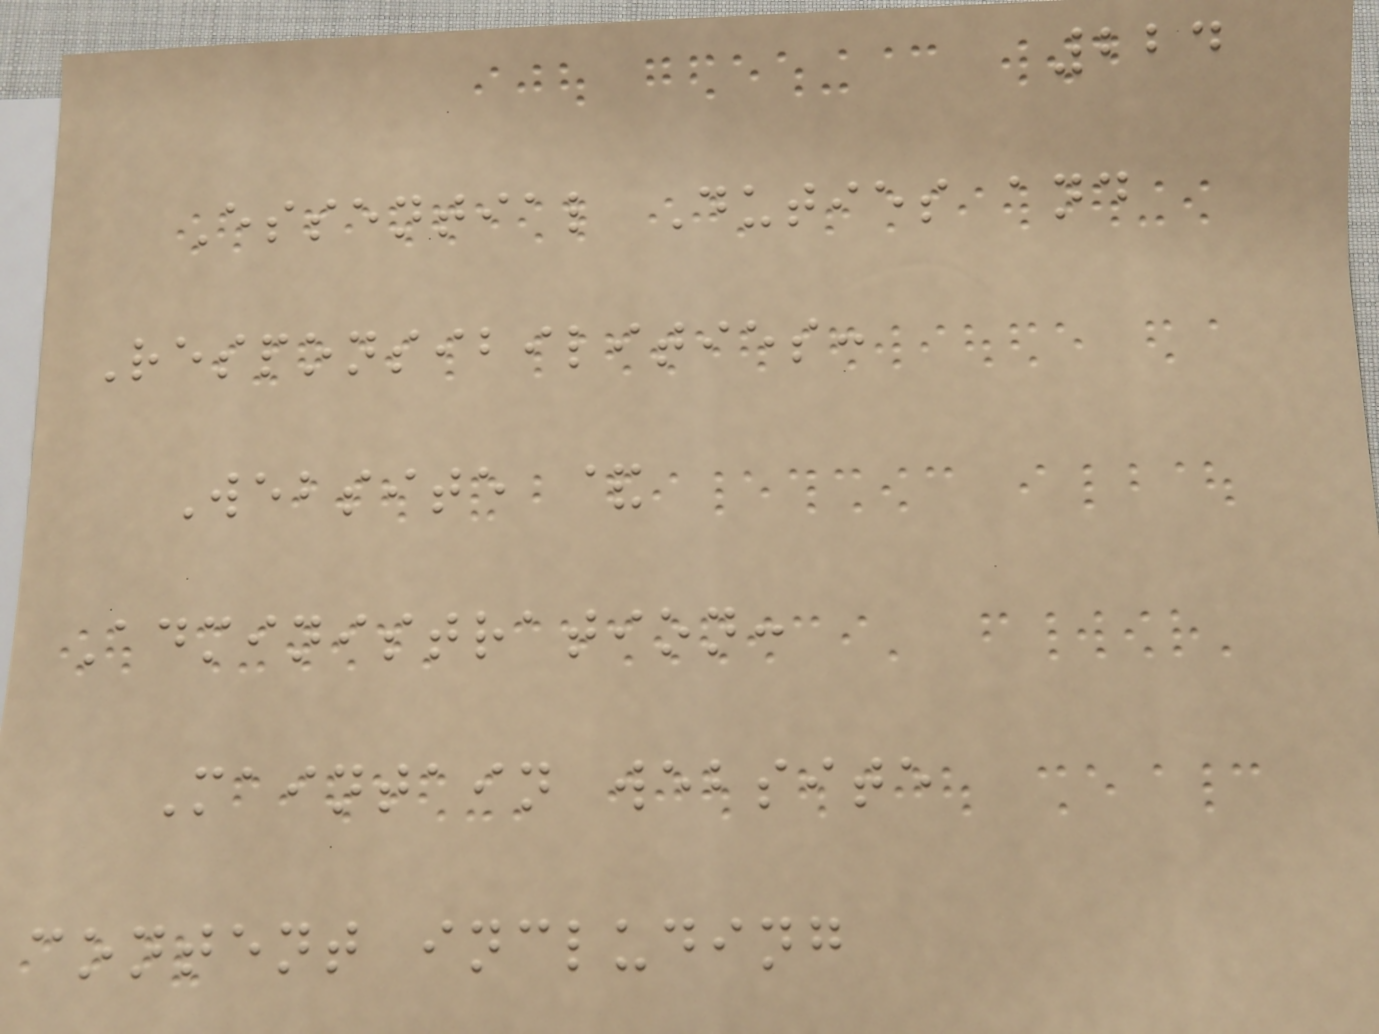224
Essential Duties and
Responsibilities:
Website &
Administration:
Maintain website
content including
